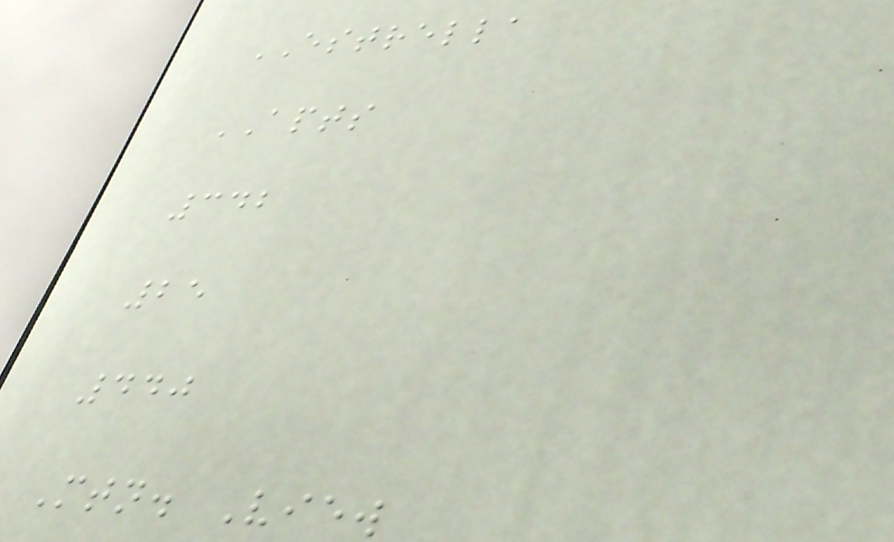ESTRELLA
APTS
342
25
440
Mtn. View
